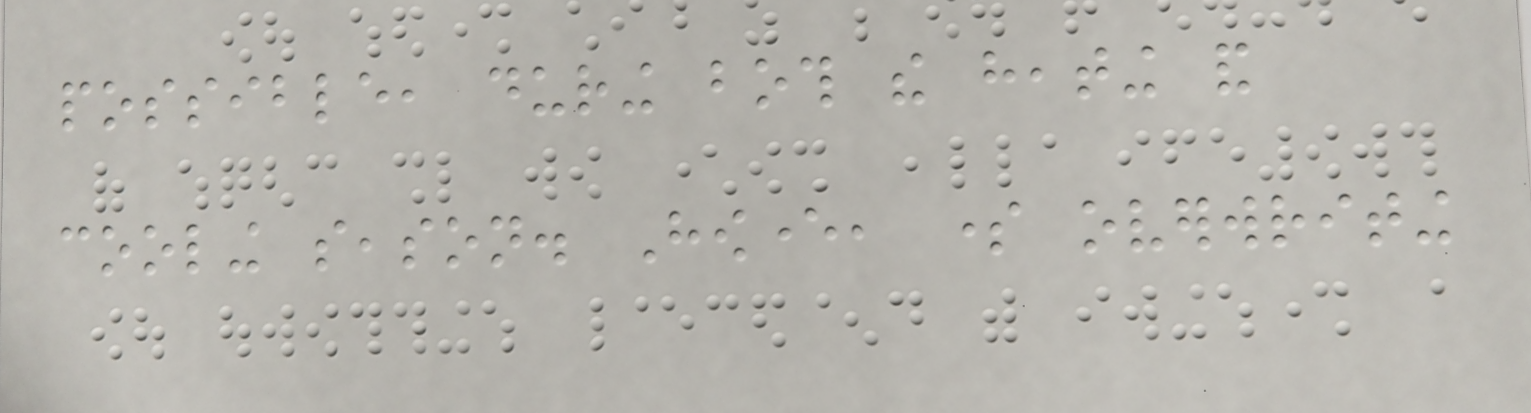possible, during both the heating and
cooling season. However, some overwriting
